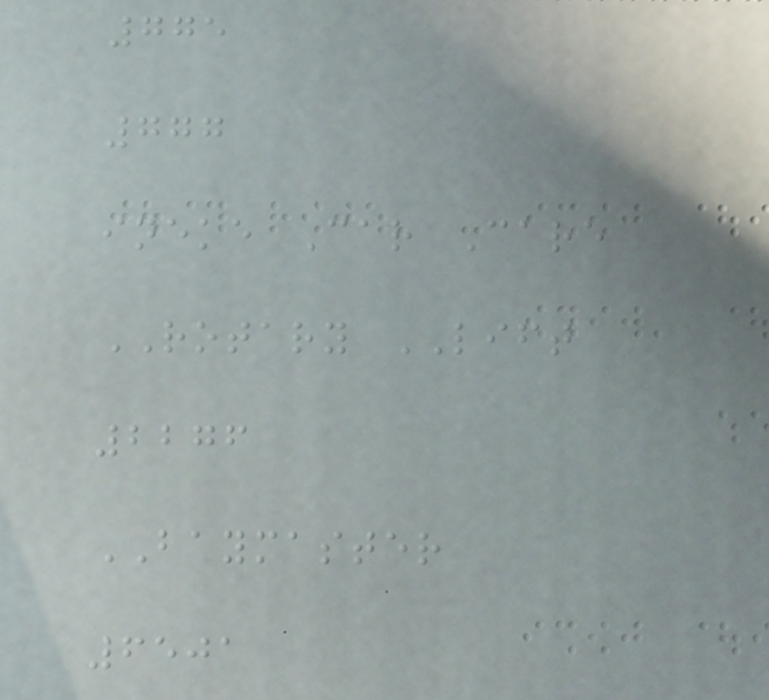775
777
ineke Car Care
ROTARY LIFT
2276
BAYMASTER
6501
